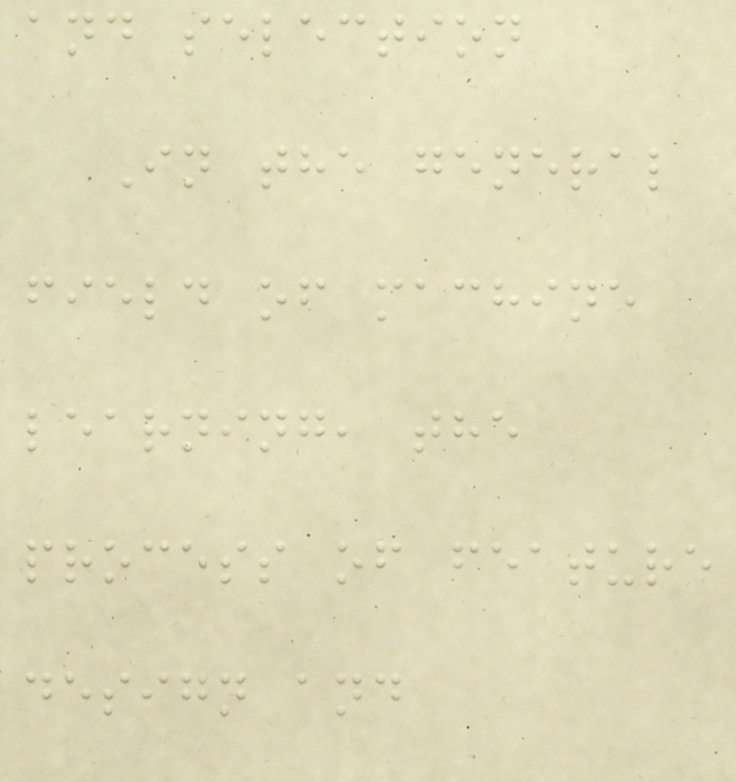and selection
In the general
field of machine
learning, the
process of feature
design and
